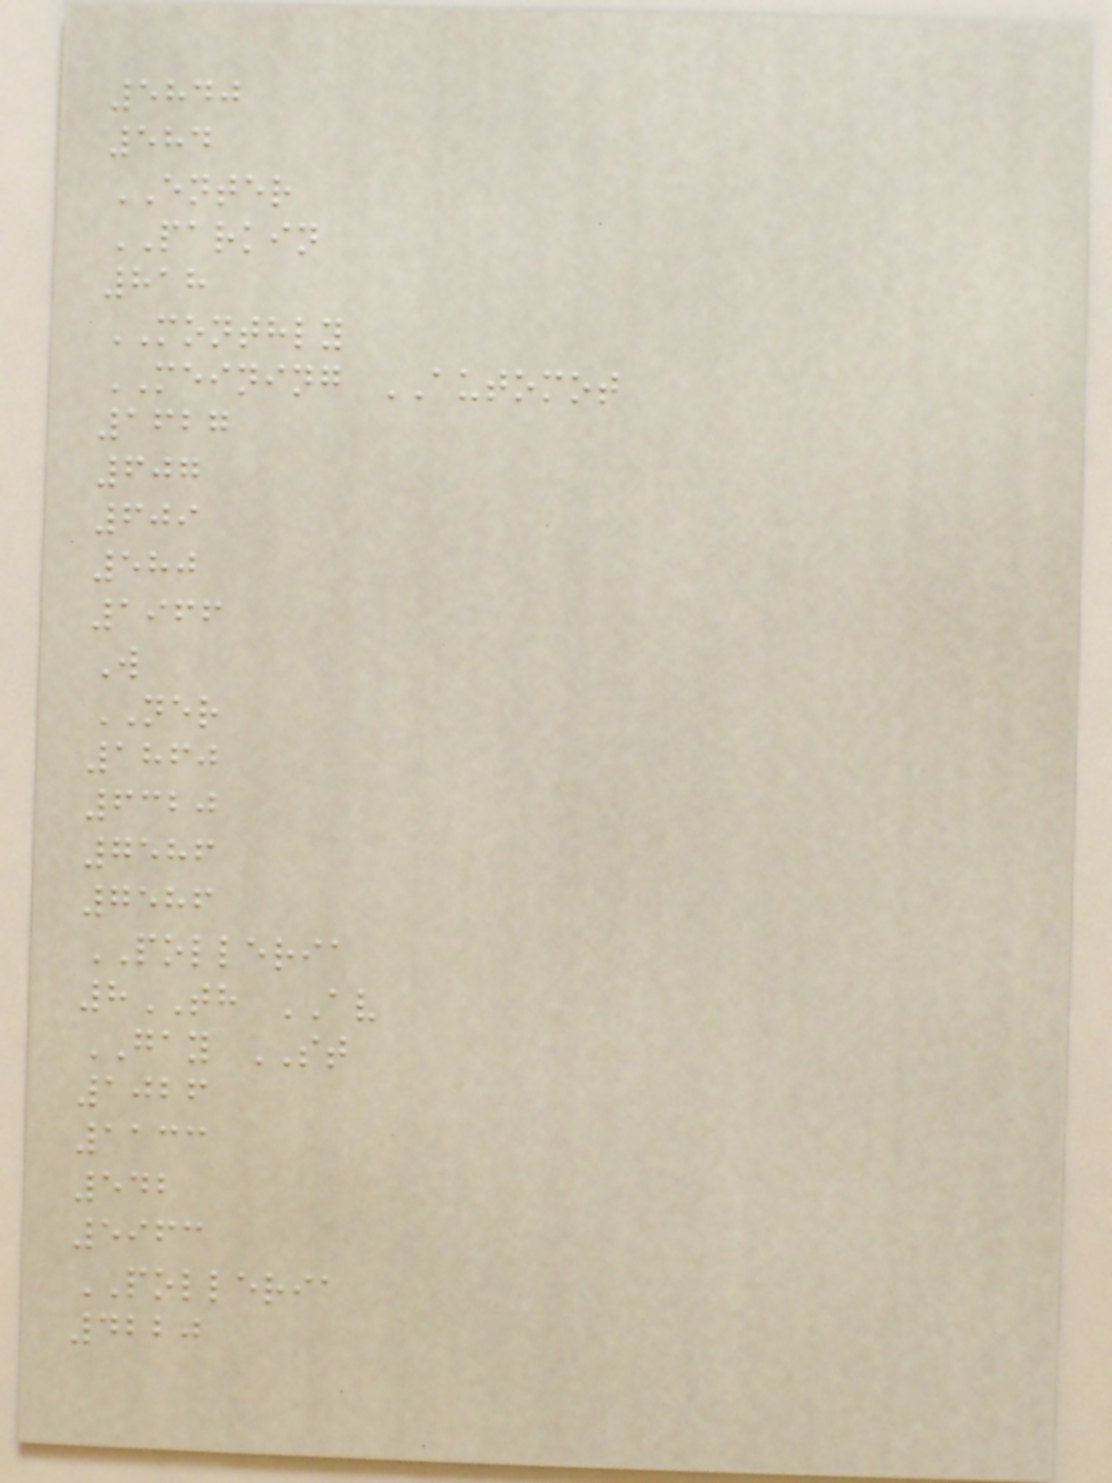5840
584
ENTER
PARKIN
818
MONTHLY
MEINING AUTOMOT
1627
607
609
580
1966
W
NER
1860
6320
7586
7586
POLLERIA
8TH AV
GAY ST
1026
1133
542
5963
POLLERIA
4220
